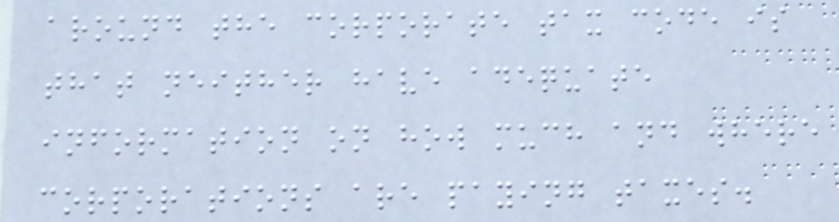around the corporate tax code is
that neither have adequate
information on how much and where
corporations are paying taxes.
